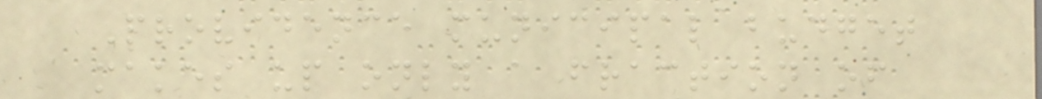Providence municipal budget
makes up only a fraction of
